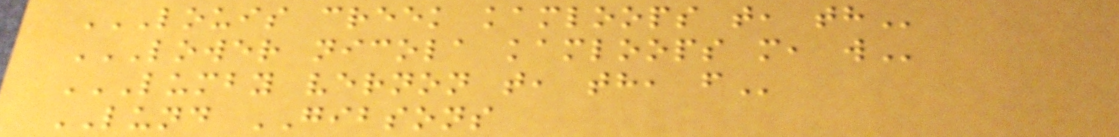LOUIS CREEK KAMLOOPS T, TH
LOWER NICOLA KAMLOOPS M, W
LUMBY VERNON T, TH, F
LUND GIBSONS
